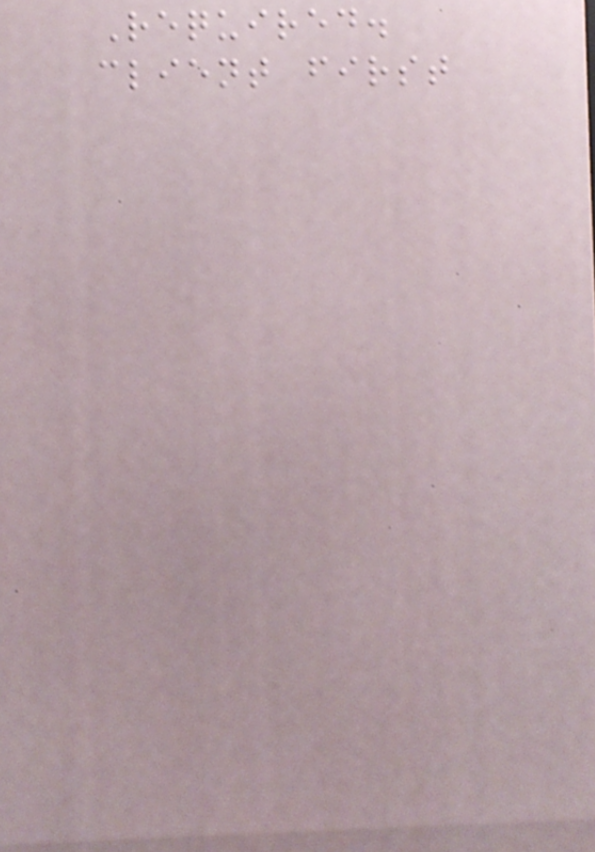Required.
client first
